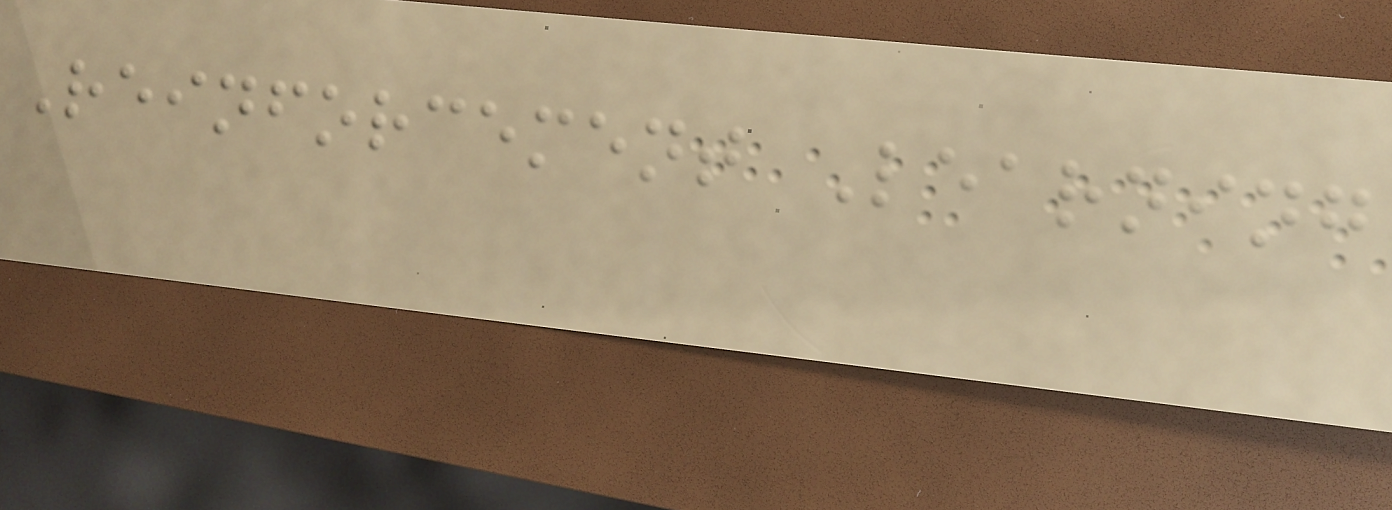Reinforcement Learning
